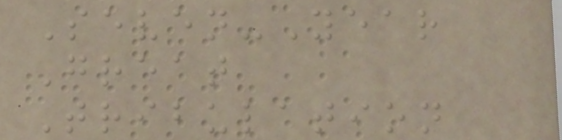Seven-Year
Great
Tribulation
